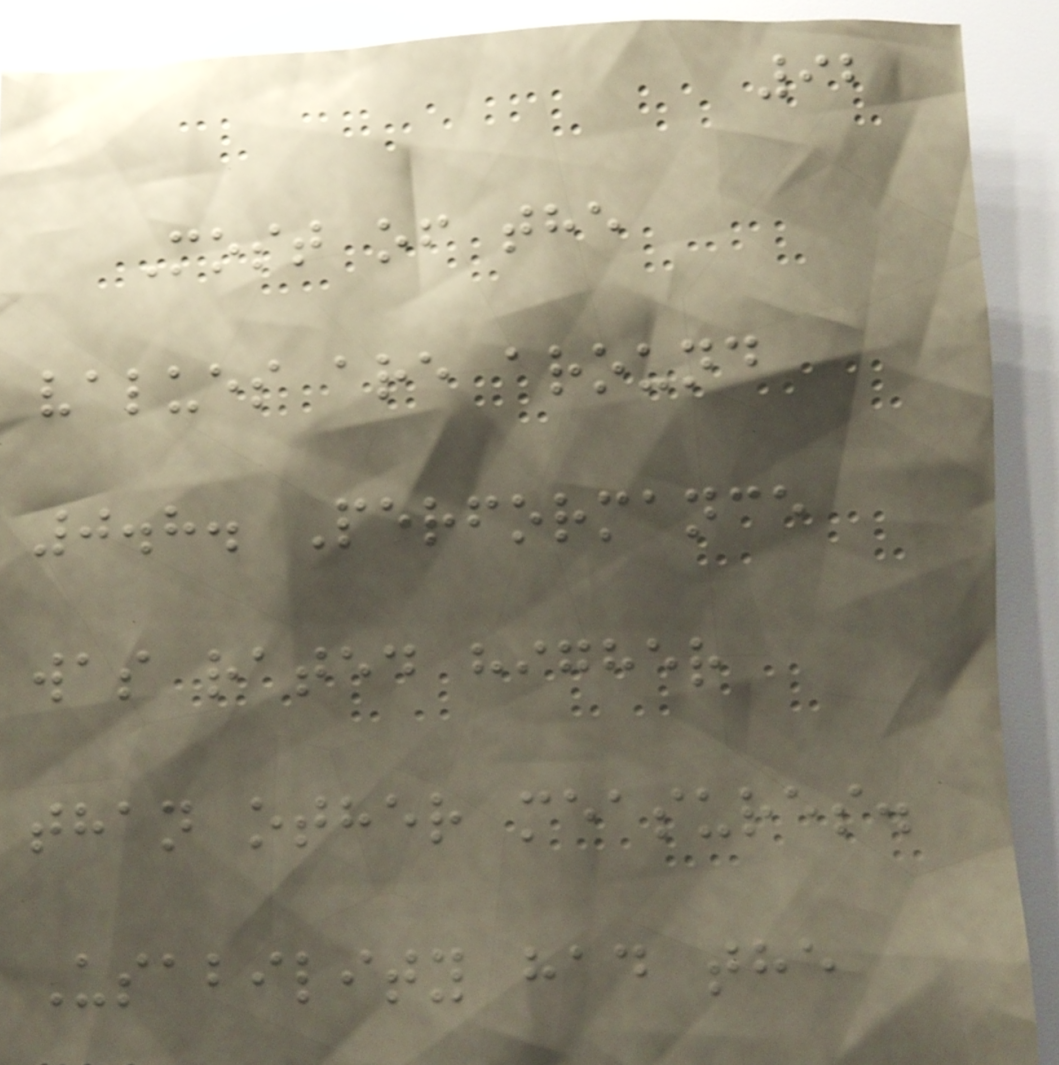92
Most of the
values are around
0.8. Performance
was rated higher
than other measures.
Usability had the
